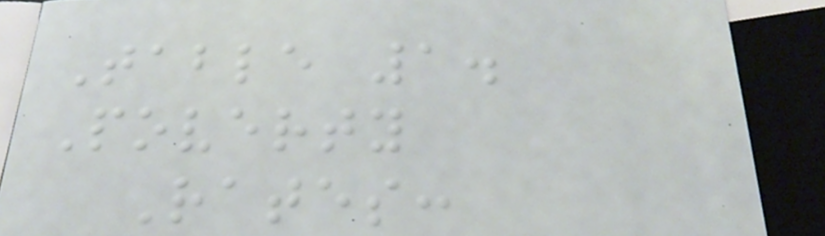Table 1.
Poverty
Rates:
